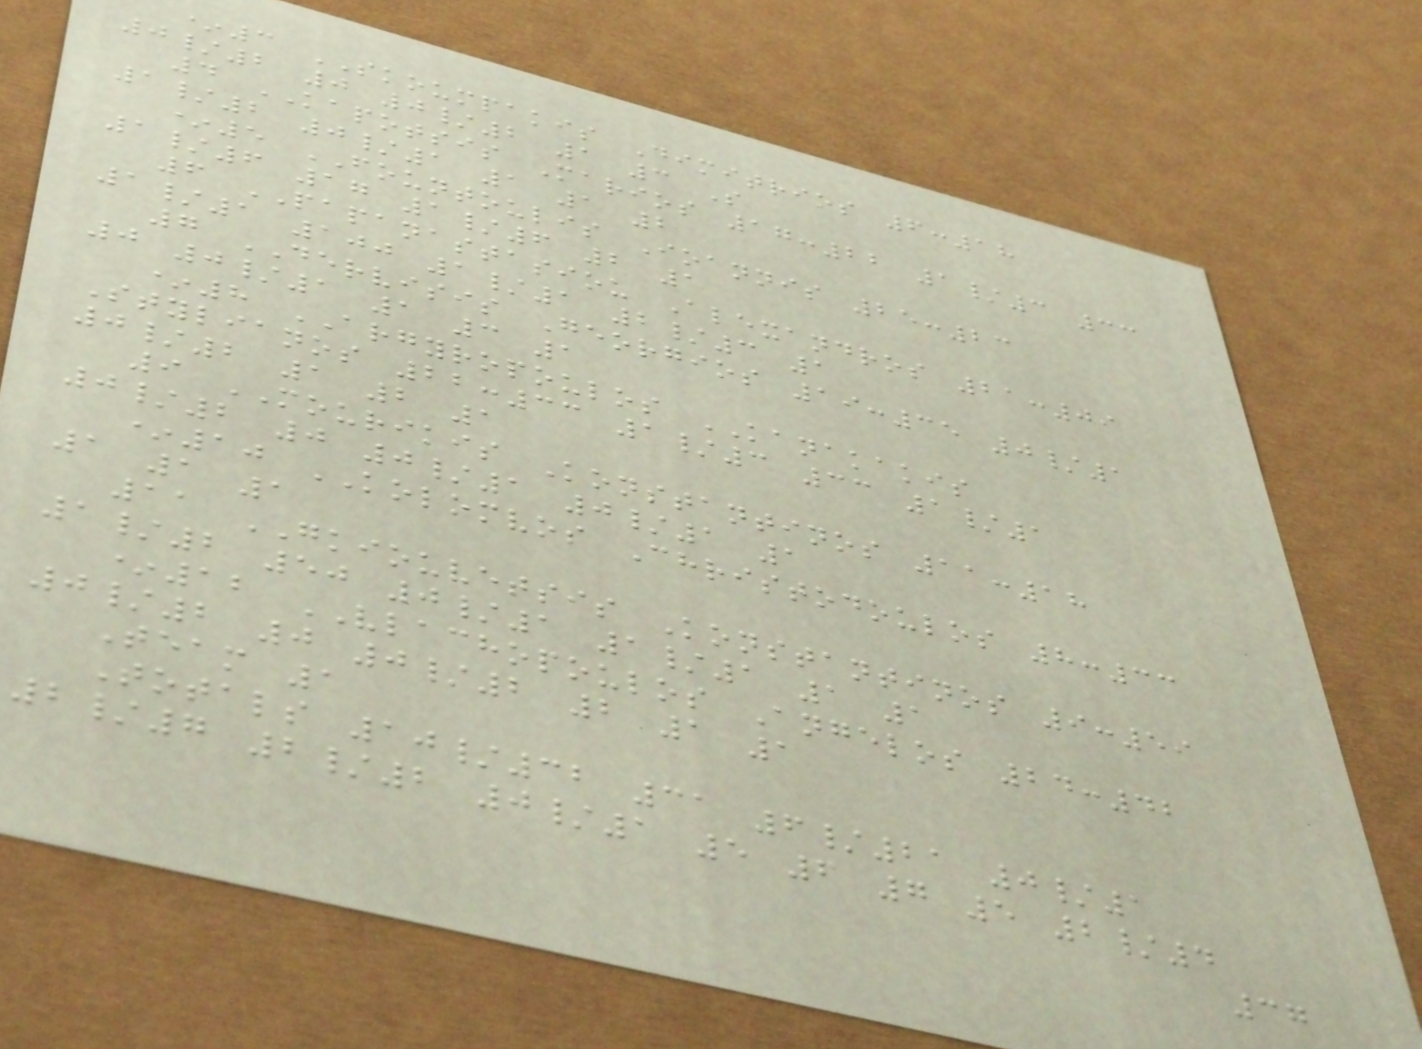*3 SKOUMPAKIS Dimitrios 6:18
0/2 0 0/2 1 3 S
4 KAPOTSIS Marios 17:22 1/3 33
1/2 0/1 1 1 2
*5 FOUNTOULIS Ioannis 25:23
1/6 17 1/6 2 1
6 PAPANASTASIOU Alexandros 21:09
1/1 100 1/1 2/3 1
7 DERVISIS Georgios 19:35 0/1
0 0/1 1 3 1
*8 ARGYROPOULOS KANAKAKIS
Stylianos 22:33 1/3 33 1/1
0/2 1 2 1
9 MOURIKIS Konstantinos 11:18
0/2 0 0/1 0/1 1
*10 KOLOMVOS Christodoulos 8:33
1 1 1
11 GKIOUVETSIS Konstantinos 9:59
1/2 50 0/1 1/1 1 1
*12 VLACHOPOULOS Angelos 24:42
0/2 0 0/2 2 1 1
Team 1
Totals 10/32 31 6/21 0/1
2/7 2/2 0/1 5 6 7 5 2/4
37
